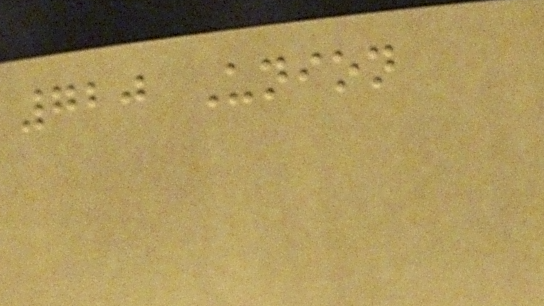720 Union
